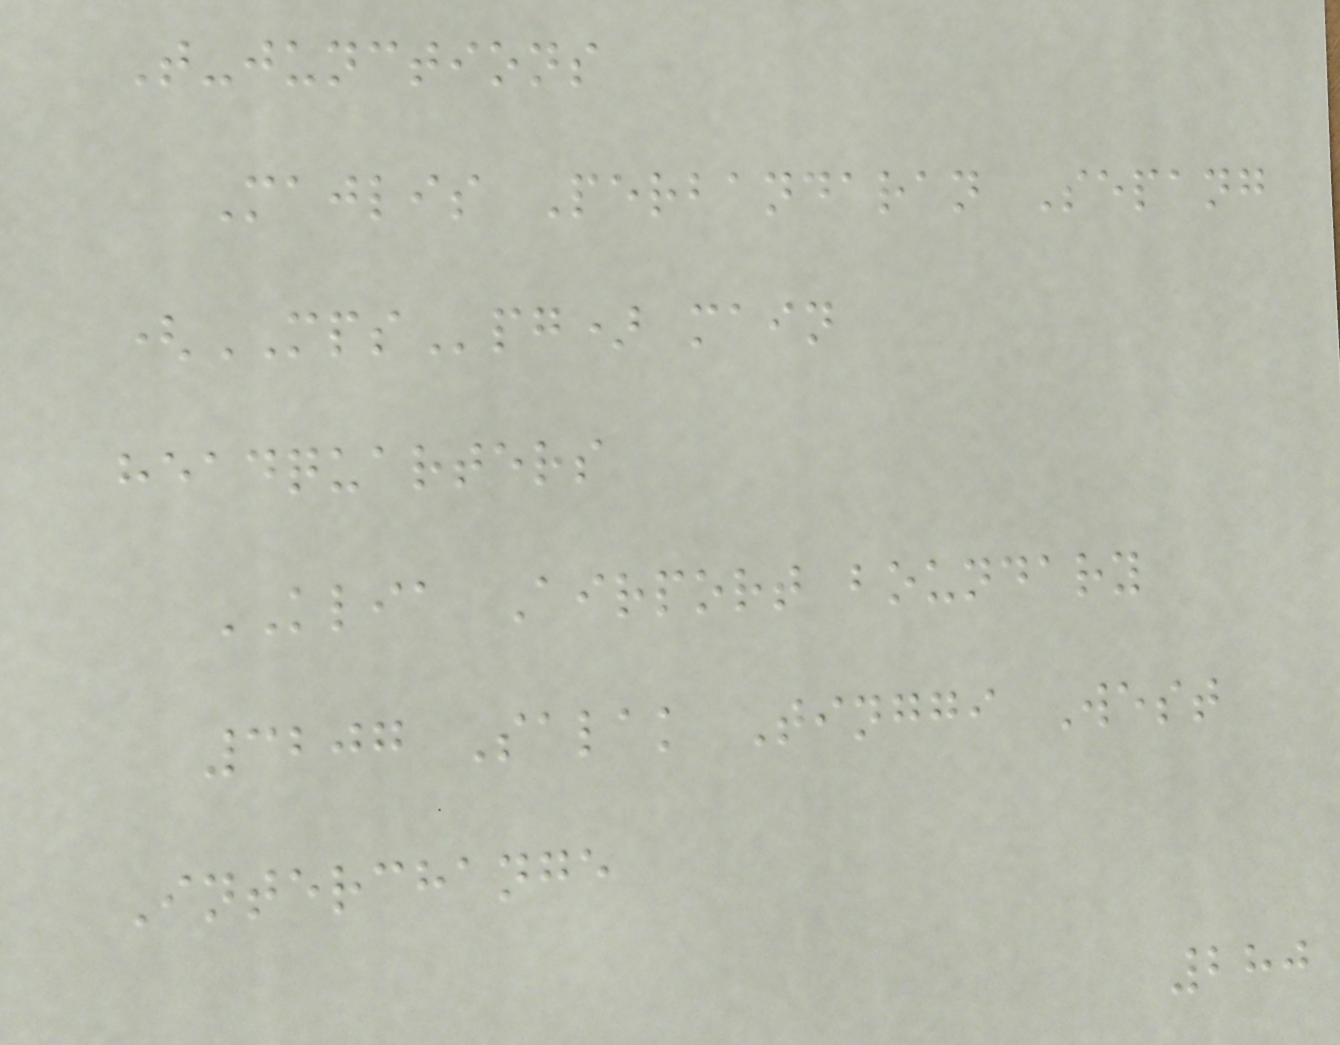T-junctions
Majlis Perbandaran Sepang
(MPSpg) main
headquarters
KLIA Airport boundary
3207 Salak Tinggi West
Interchange
280
